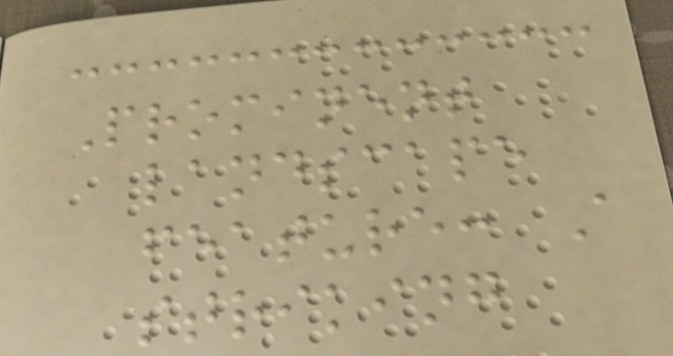Prominent
landscape
feature: A
striking
